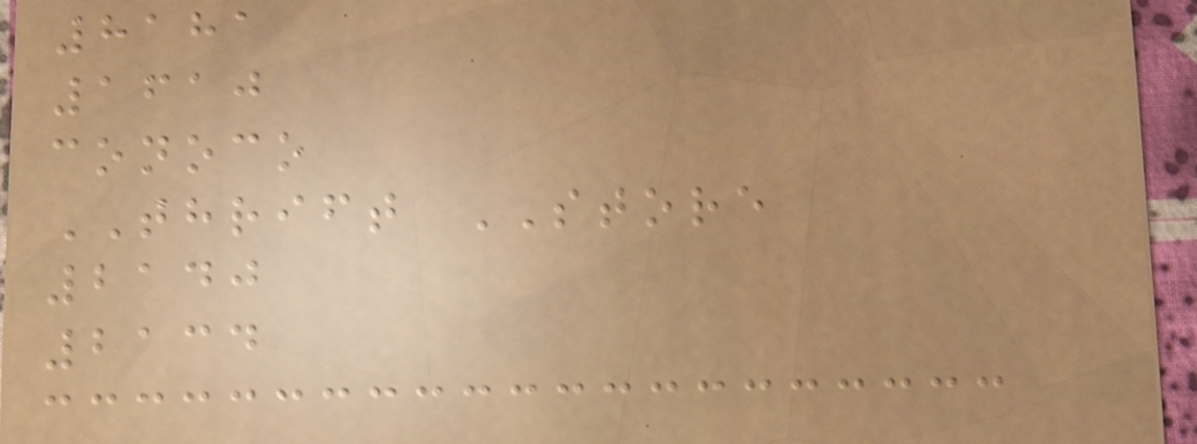8181
1610
conoco
THRIFT STORE
2140
2134
